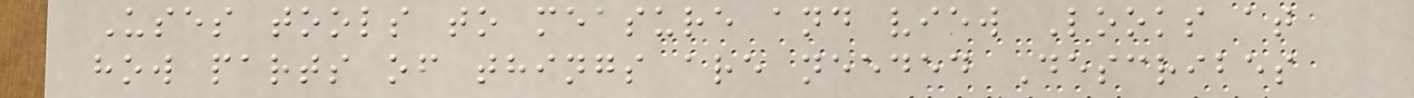Uses tools to measure and view Looks at
how parts of things are needed Describes
